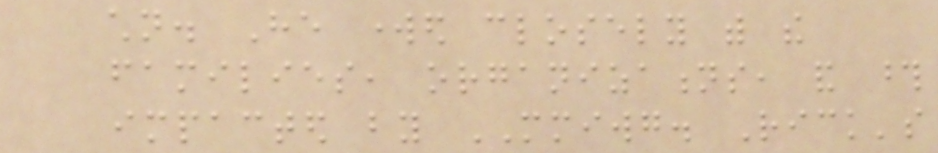children. He worked closely with the
families, organizations, and those
impacted by MMIWG. Rick's
